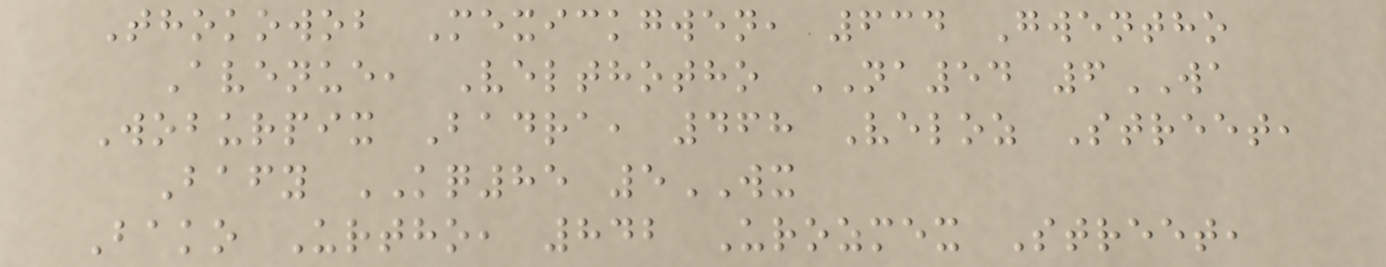Thokowob Mexickgwen, 634 Gwentho
Avenue, Velthotho NA54 6WA
Woburpix Badra, 468 Veloz Street,
Bafy KQ85 5WX
Bako Urtho, 842 Urozmex Street,
